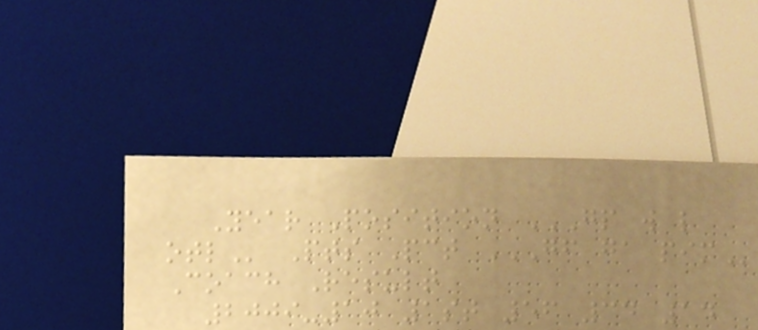Year Position GP W L
OTL Pts Pct GF GA PIM
Coach Result
2009-10 1st 56 34 14
